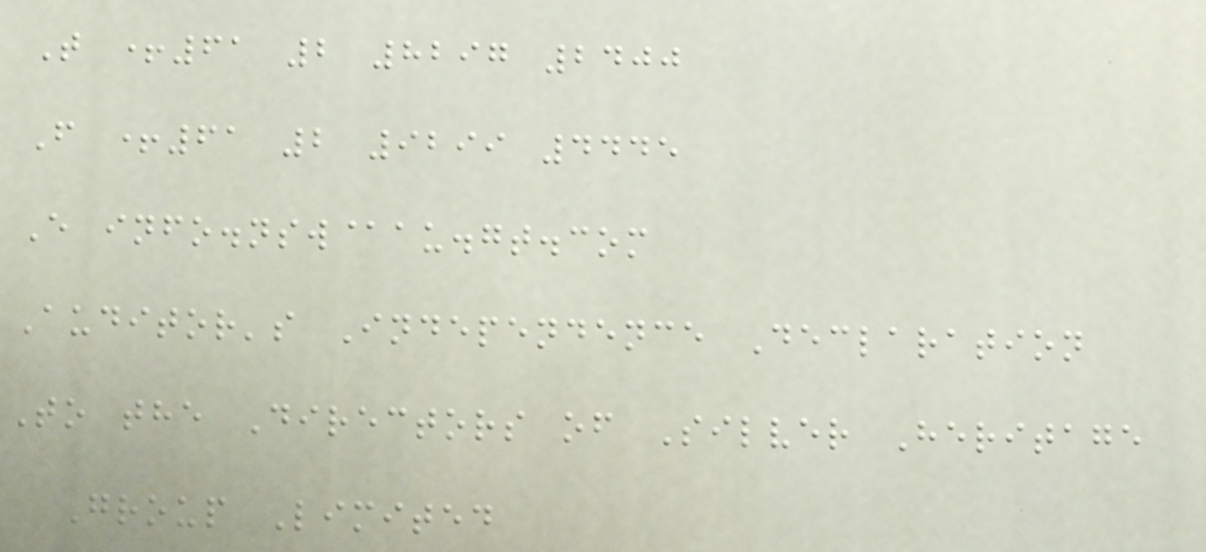T +61 2 8297 2400
F +61 2 9299 4445
E info.nsw@au.gt.com
Auditor's Independence Declaration
To the Directors of Silver Heritage
Group Limited
